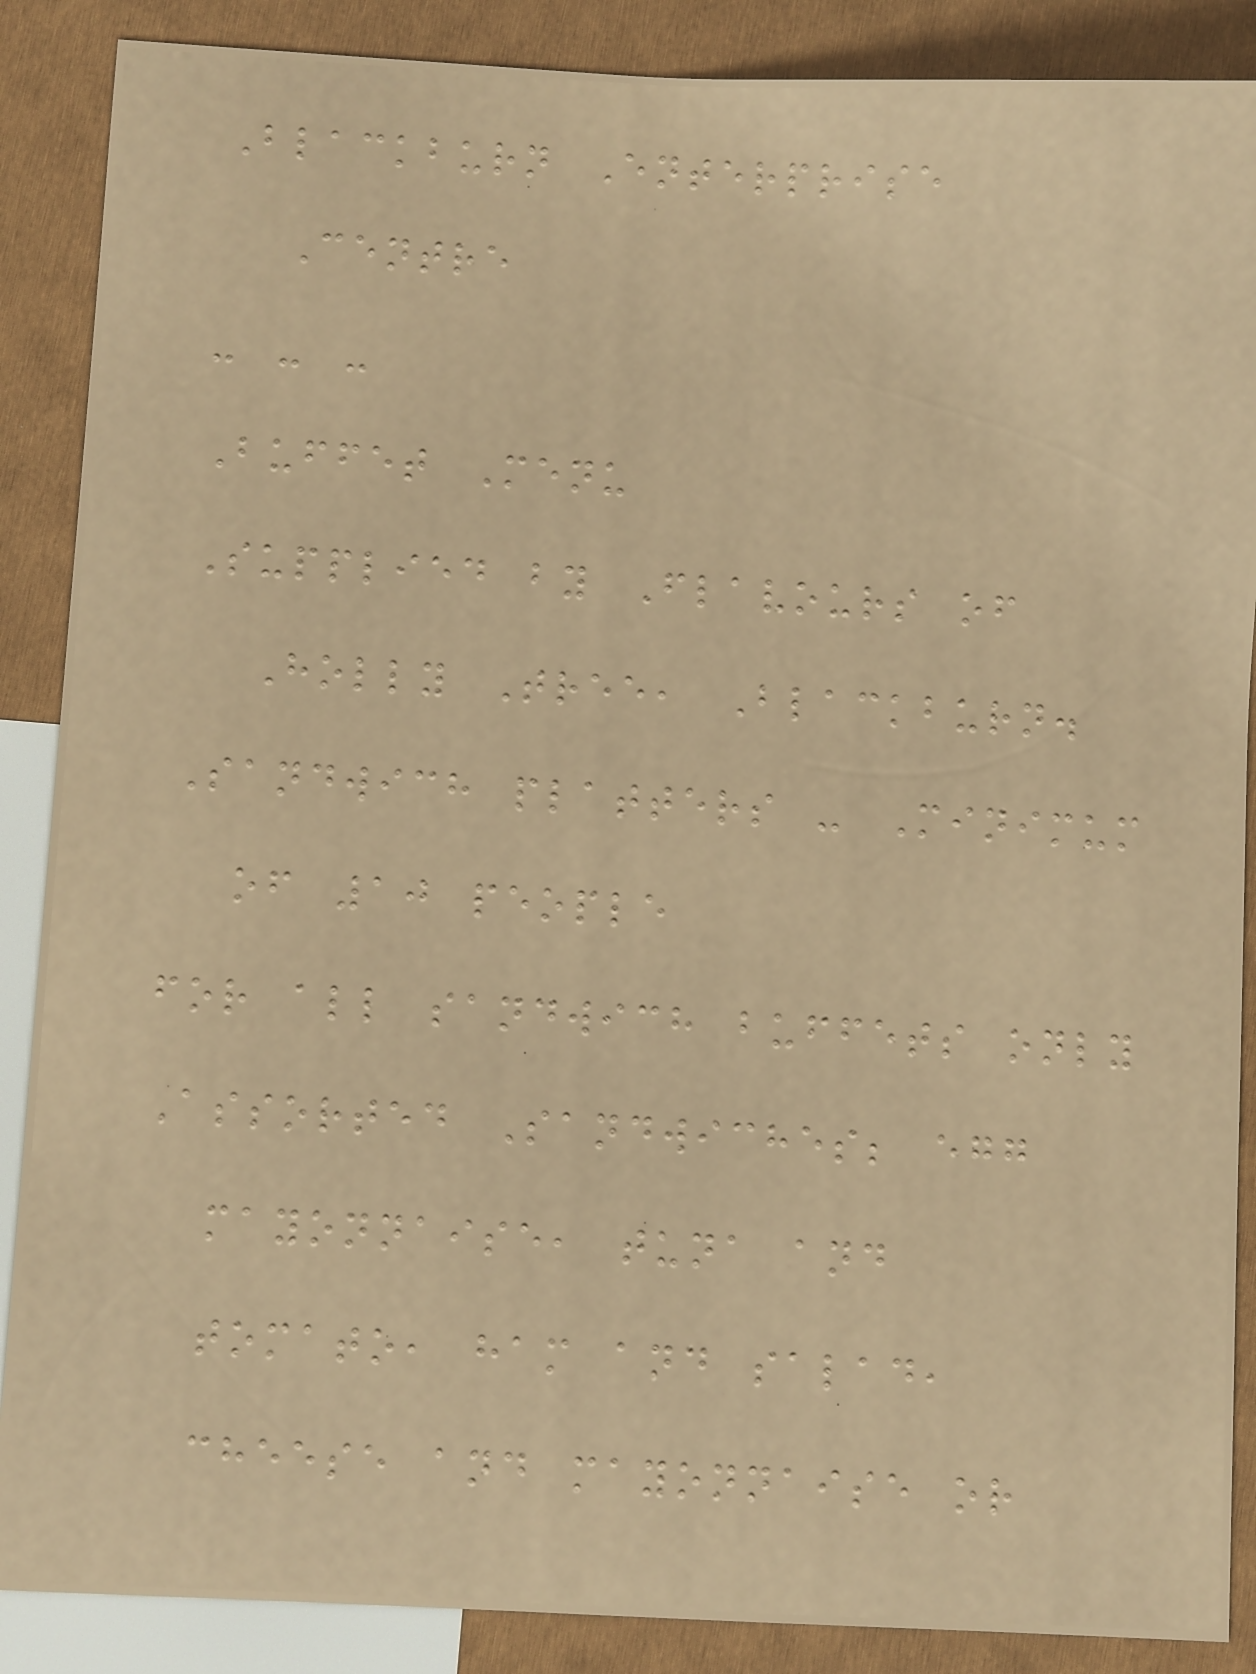Blackburn Enterprise
Centre
- - -
Buffet Menu
Supplied by Flavours of
Holly Tree, Blackburn.
Sandwich platters - Minimum
of 10 people
for all sandwich buffets only
Assorted Sandwiches; egg
mayonnaise, tuna and
tomato, ham and salad,
cheese and mayonnaise or
